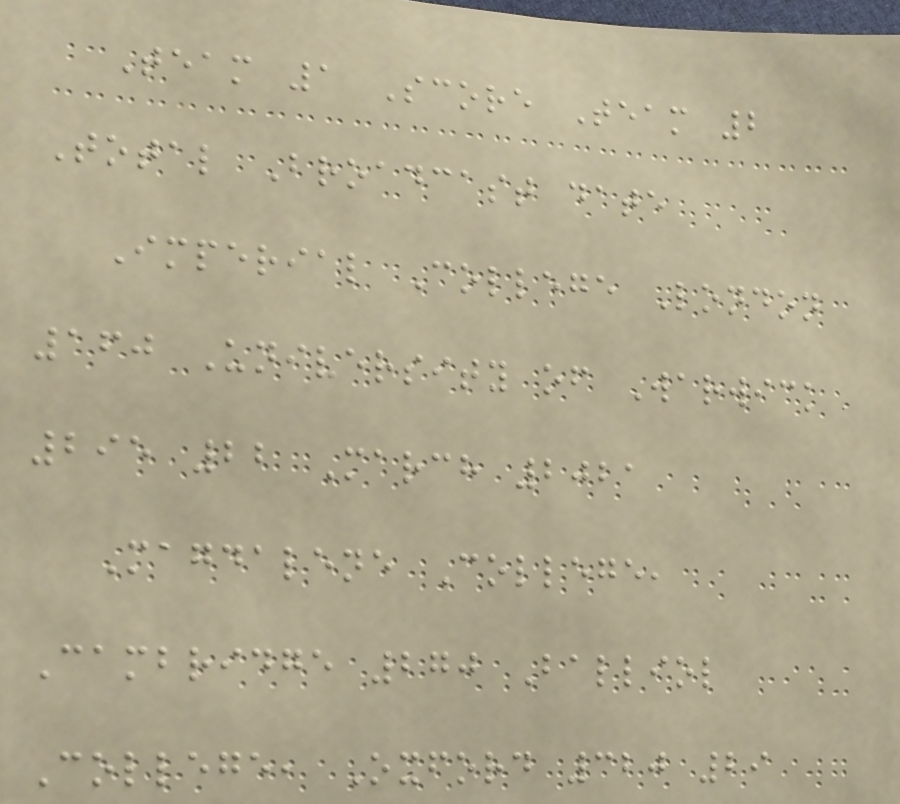Team 1 Score Team 2
Total Broadcast date
Imperial College London
160 University of Warwick
295 22 March 2021
Magdalene College,
Cambridge 270 Balliol
College, Oxford 320 29
